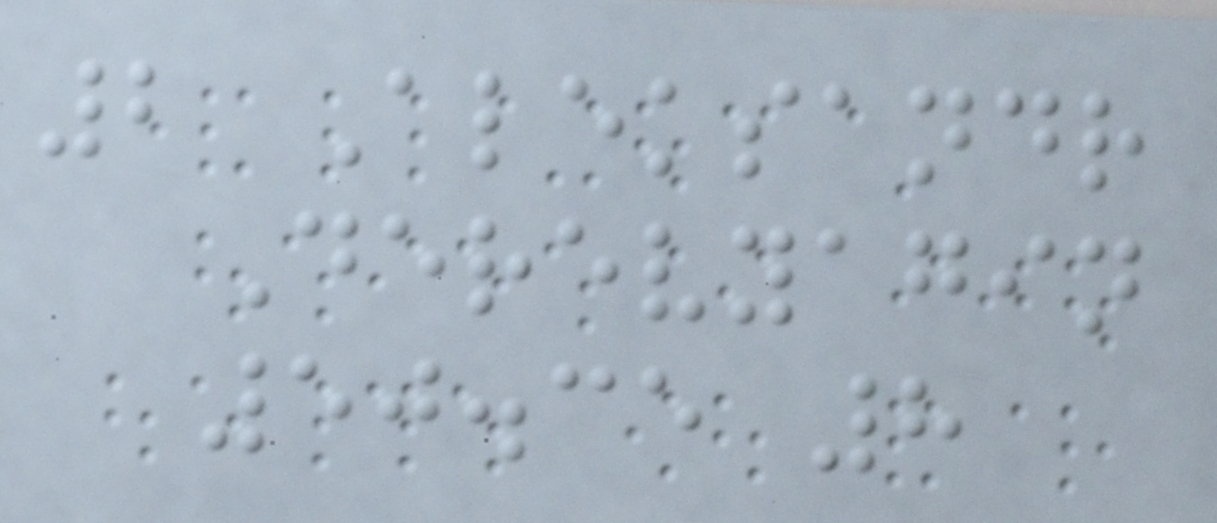2 Aleksandr
Derevyagin
50.35 8
